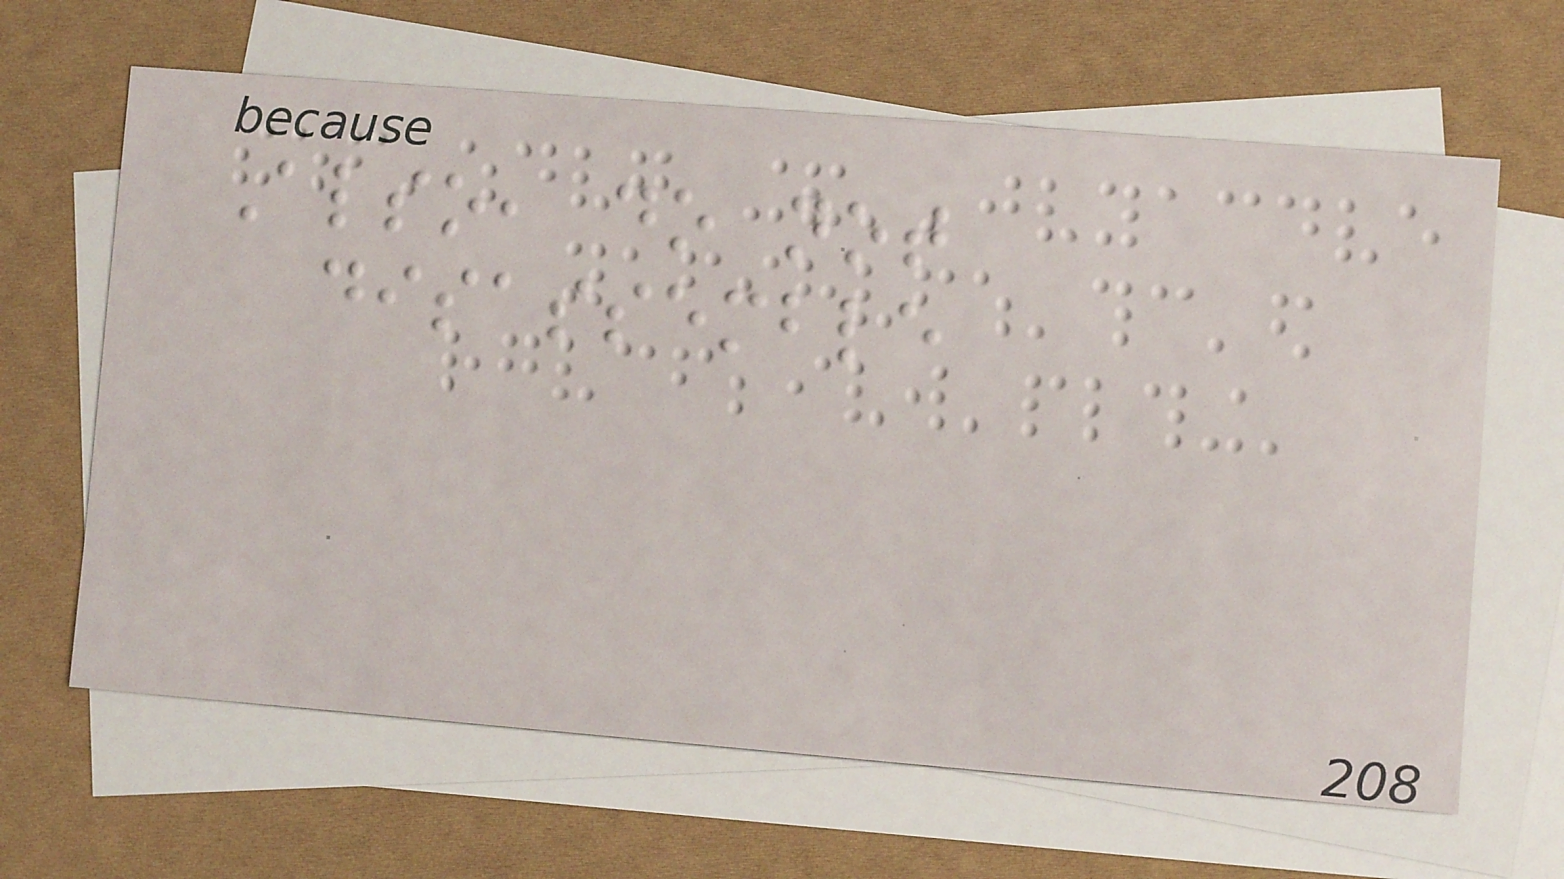Also, do not
disassemble
